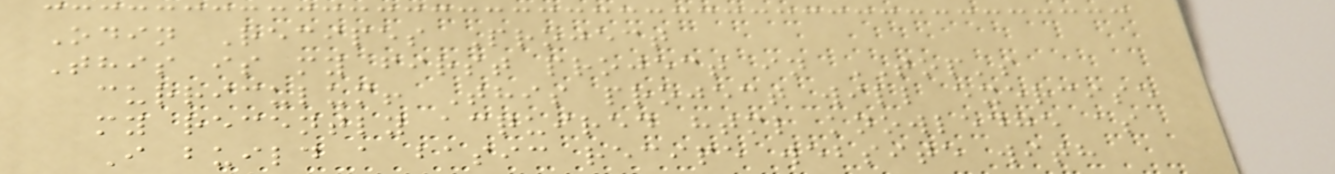Odin Recipes Project
This is my first project in TOP's
curriculum! This project will exercise
my recently acquired html knowledge as
I build a basic recipe website with
